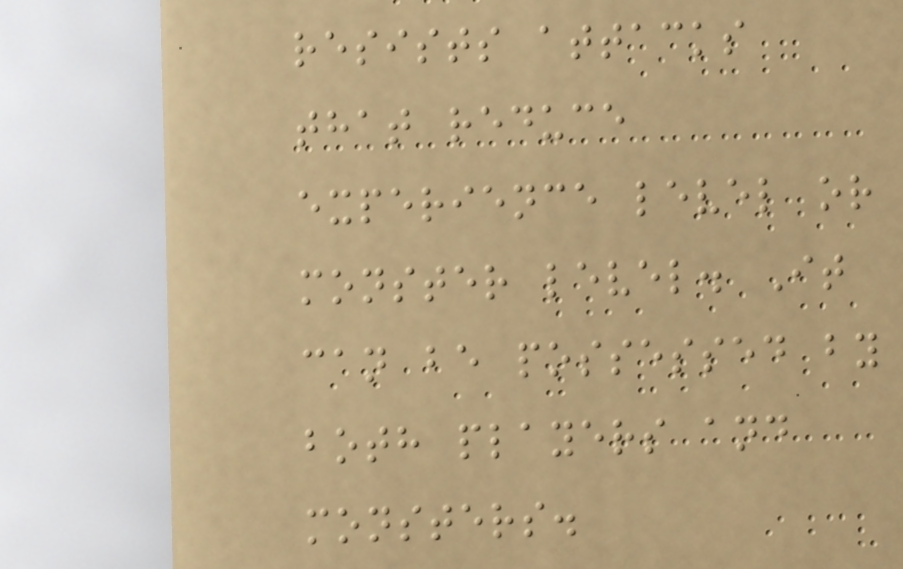resists attacks
that reduce
experience level or
monster level. It
can be possessed by
both players and
monsters.
